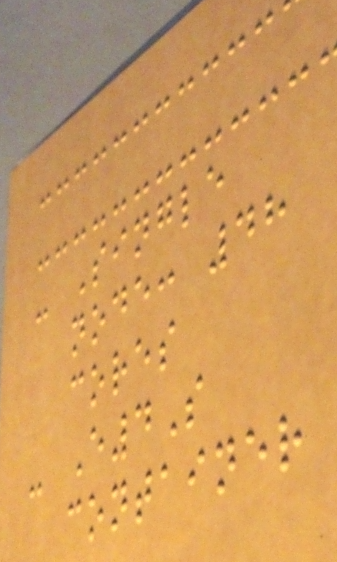- Single
node: 48
cores
- E4S
container
